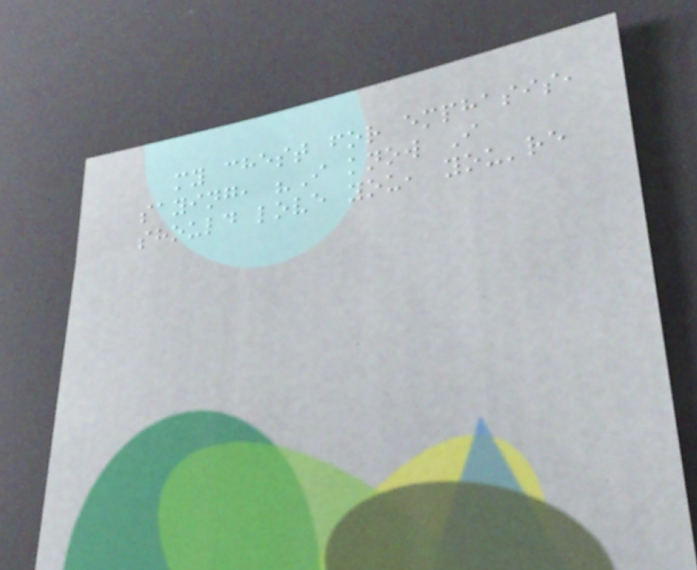my chest for emphasis,
saying, "I know I
should love you, you're
